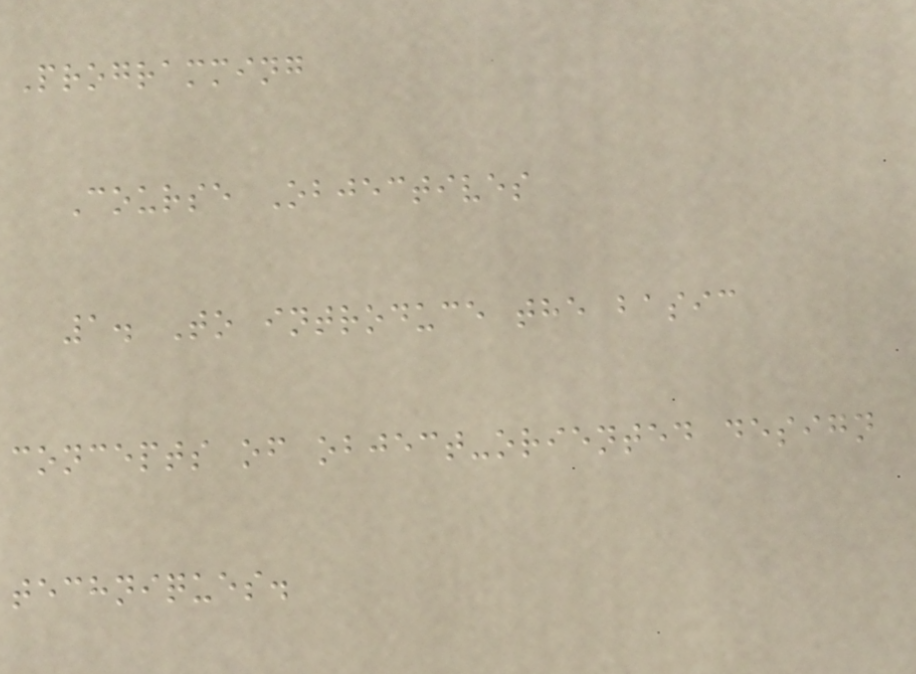Programming
Course Objectives
1. To introduce the basic
concepts of object-oriented design
techniques.
